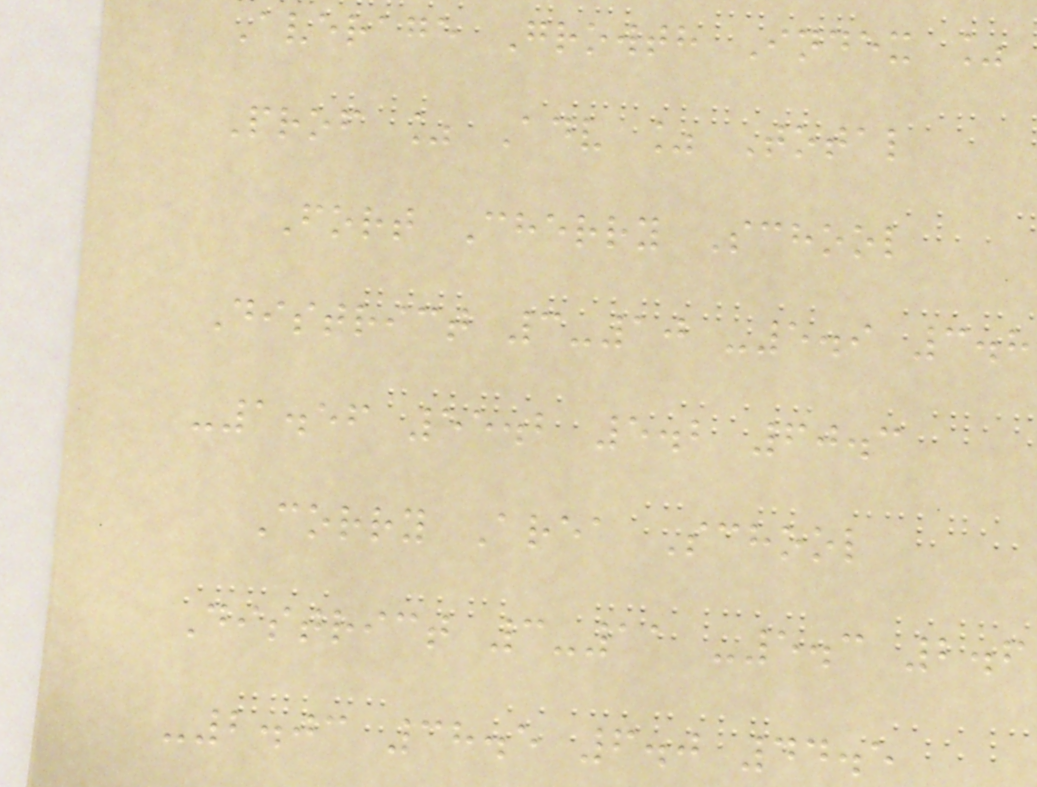Average Growth Index %
Prof % Adv % Total
Fort Cherry School
District 3-10 -5.9 3.8
-1.56 55.2 5.2 60.3
Corry Area School
District 3-11 -5.3 2.6
-2.03 38.5 6.0 44.5
